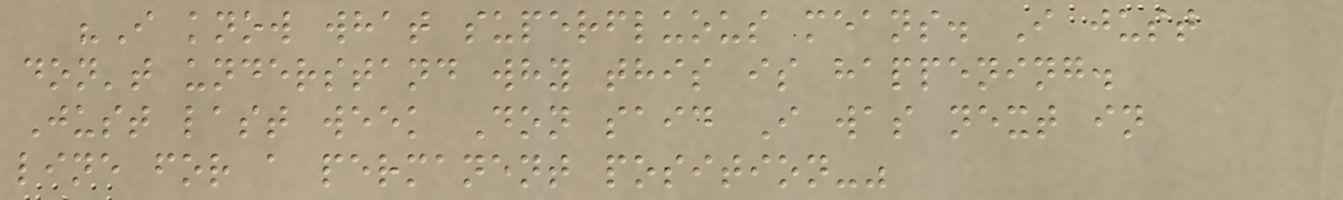"I know what superfluous means. I just
don't understand why this is happening.
Just last week Don said I was next in
line for a permanent position-"
